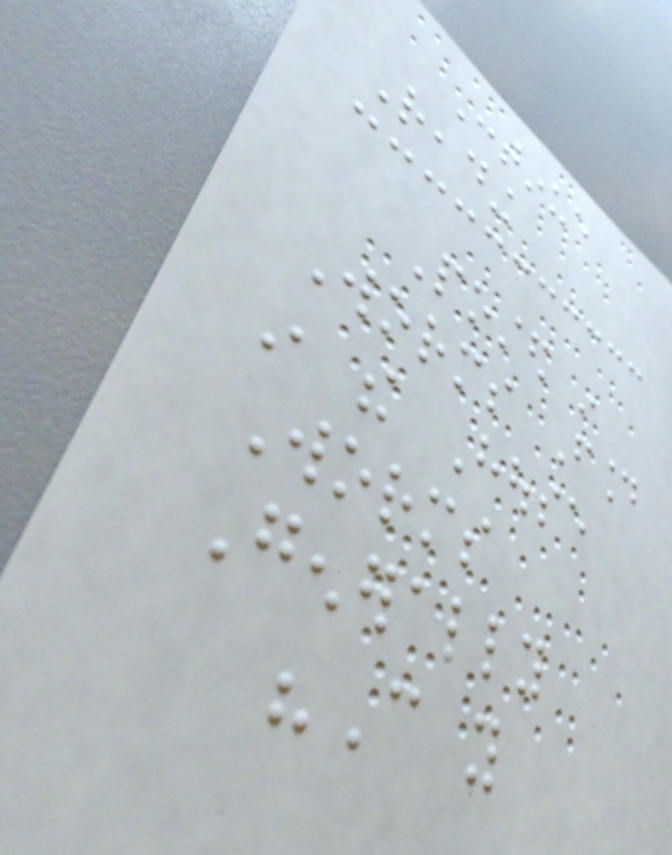Continue
Reading
Posted in
Worms Found
in the House
Worms
Generally
"Can you
